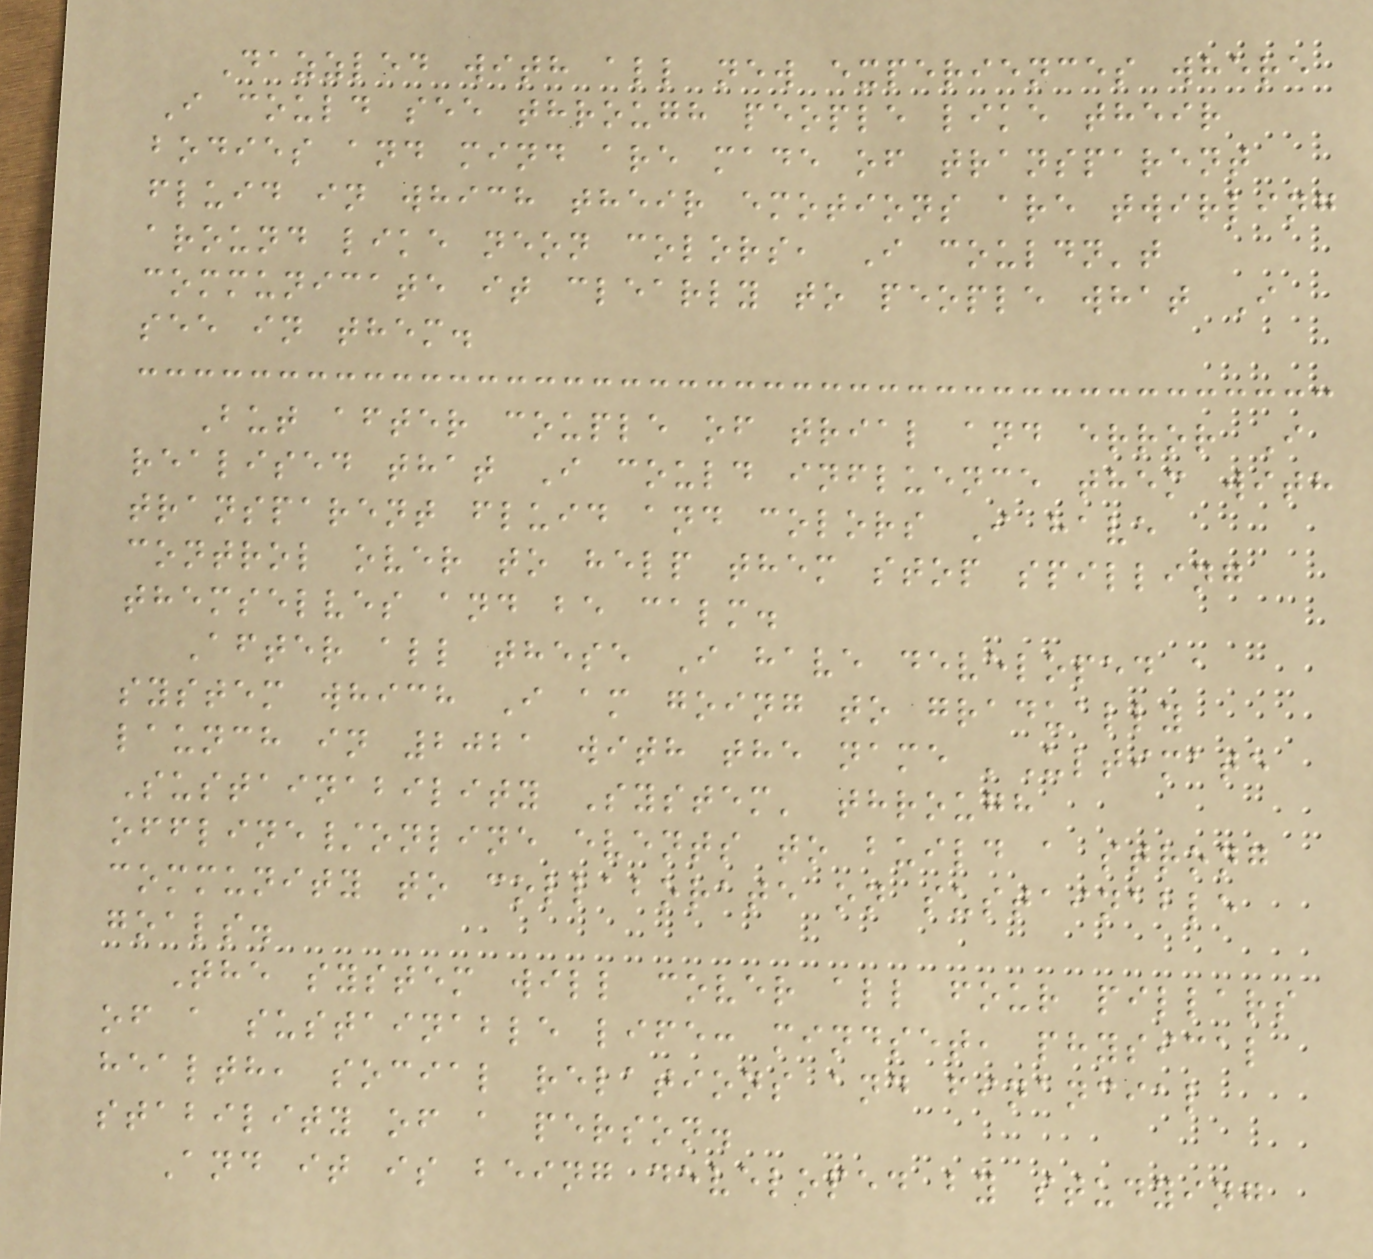Dazzled with all new experiences where
I could see through people like their
bodies and mind are made of transparent
fluid in which their emotions are twirling
around like neon colors, I couldn't
communicate it clearly to people what I
see in them.
But after couple of trial and error I
realised that I could influence them with
transparent fluid and colors I have
control over to help them stop spilling
themselves and be calm.
After all these I have developed a
system which I am going to gradually
launch in 2021 with the name 'Ultimate
Sustainability System' through
offline/online events to build a strong
community to collaborate on sustainable
goals.
The system will cover all four pillars
of a sustainable life: mindset, physical
health, social relations and financial
stability of a person.
And it is being developed by studying
